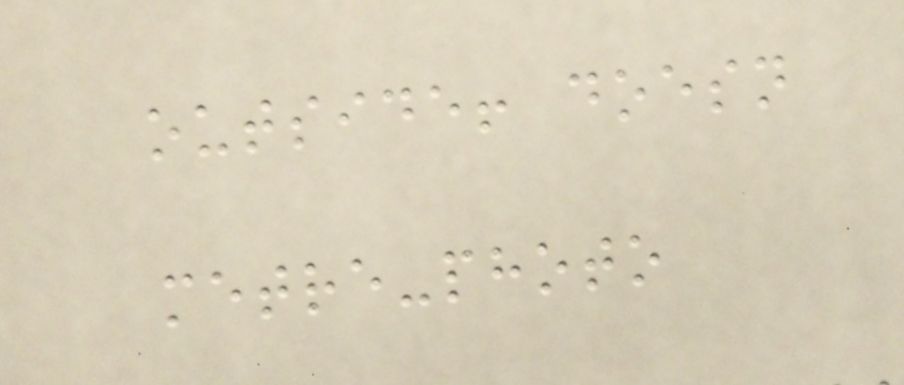outside! doesn
metre-photo
